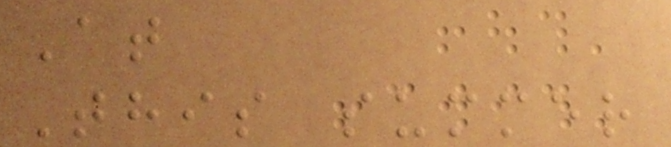At
This summer
